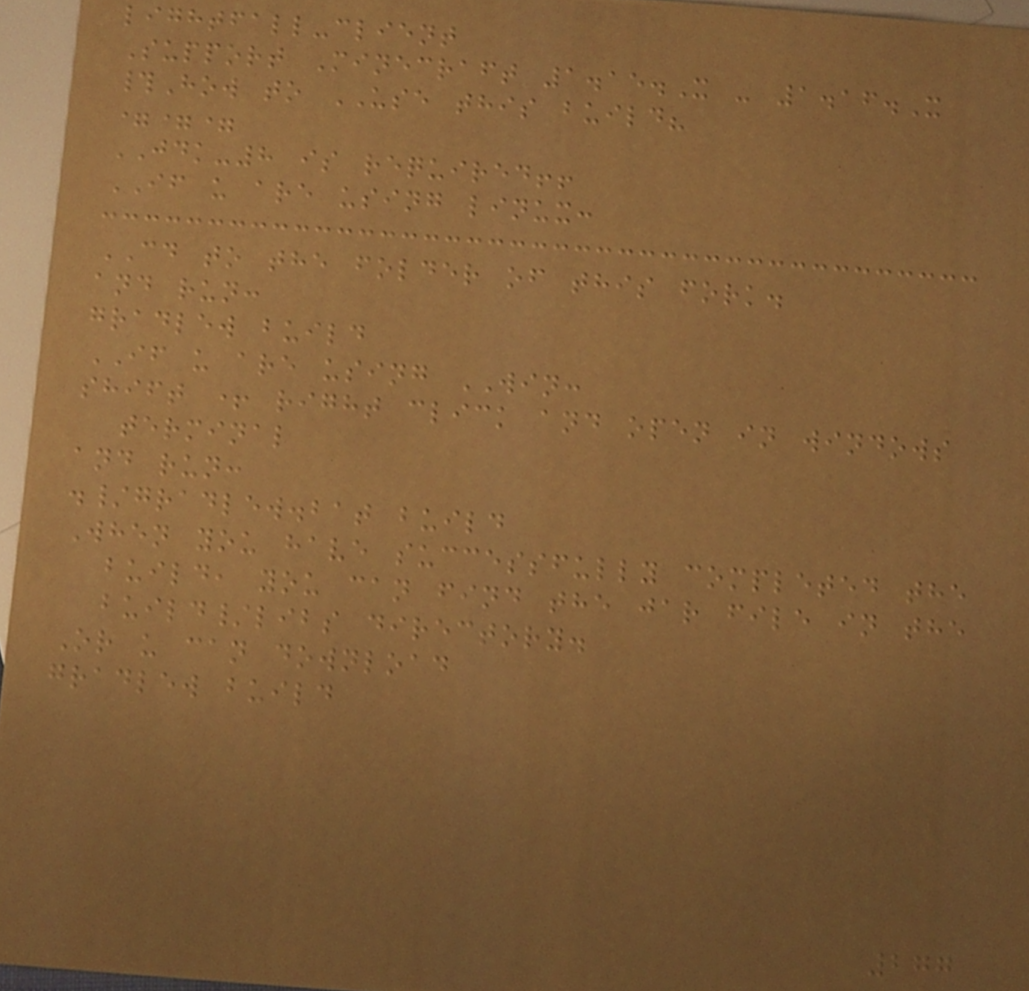lightfall-client
Support Minecraft 1.15.X - 1.16.X
#How to USE this build?
===
JDK-8 is required!!
IF u are using linux:
CD to the folder of this fork.
and run:
gradlew build
IF u are using WIN:
shift + right click and open in windows
terminal
and run:
./gradlew.bat build
When you have successfully completed the
build, you can find the jar file in the
build/libs directory.
Or u can download
gradlew build
277
